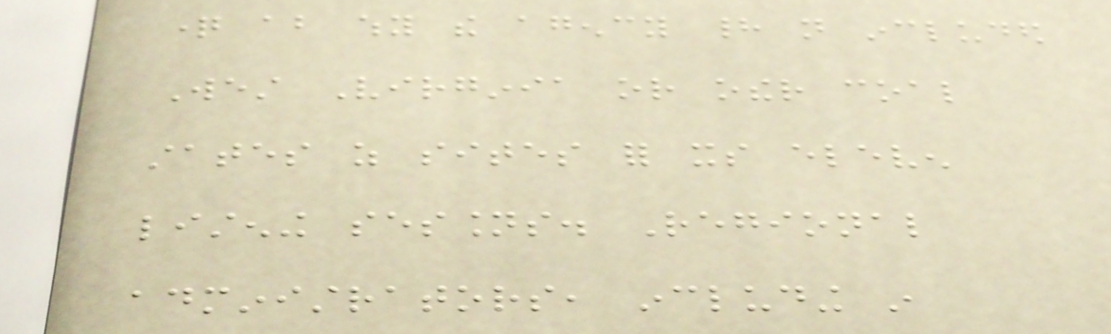question about why the agency had not included
West Virginia or other coal
states as sites for its eleven
listening sessions. Regional
administrators, including in
